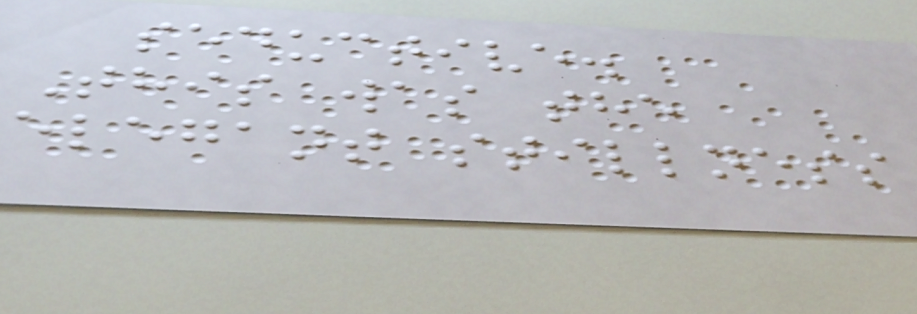seductive.
This was the
elegant stillness
